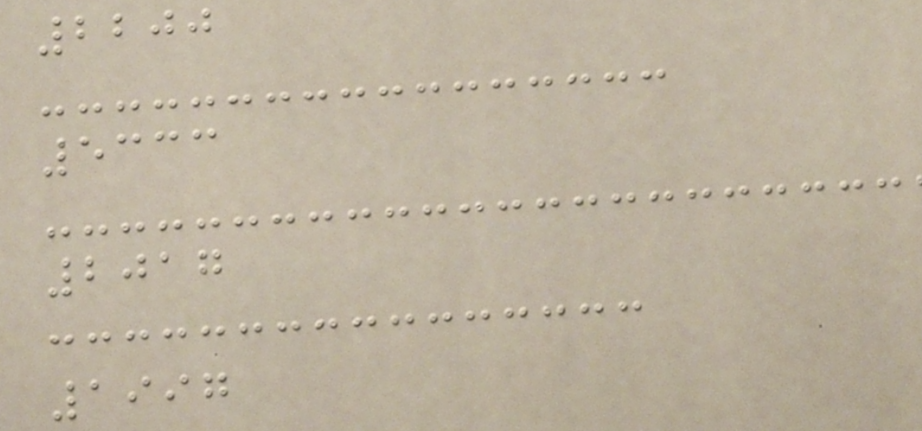2200
5333
2017
1997
